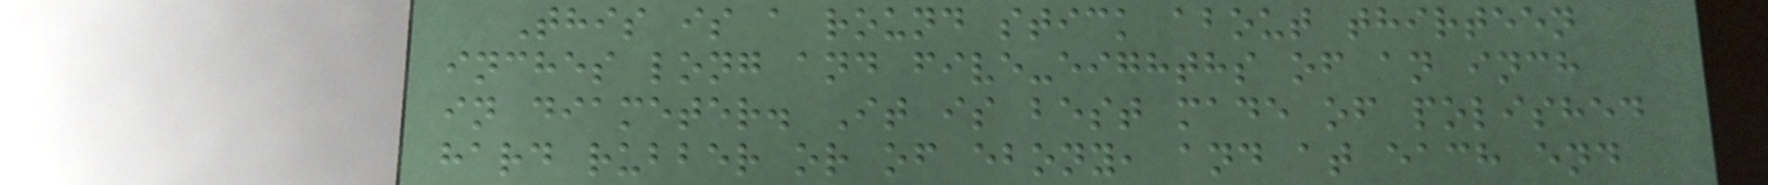This is a round stick about thirteen
inches long and five-eighths of an inch
in diameter. It is best made of polished
hard rubber or of ebony, and at each end
